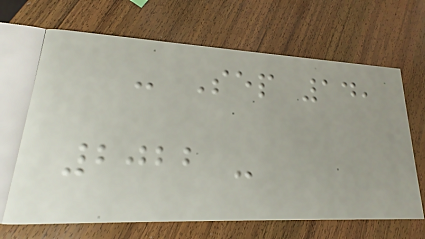- Sep 14,
2022 -
